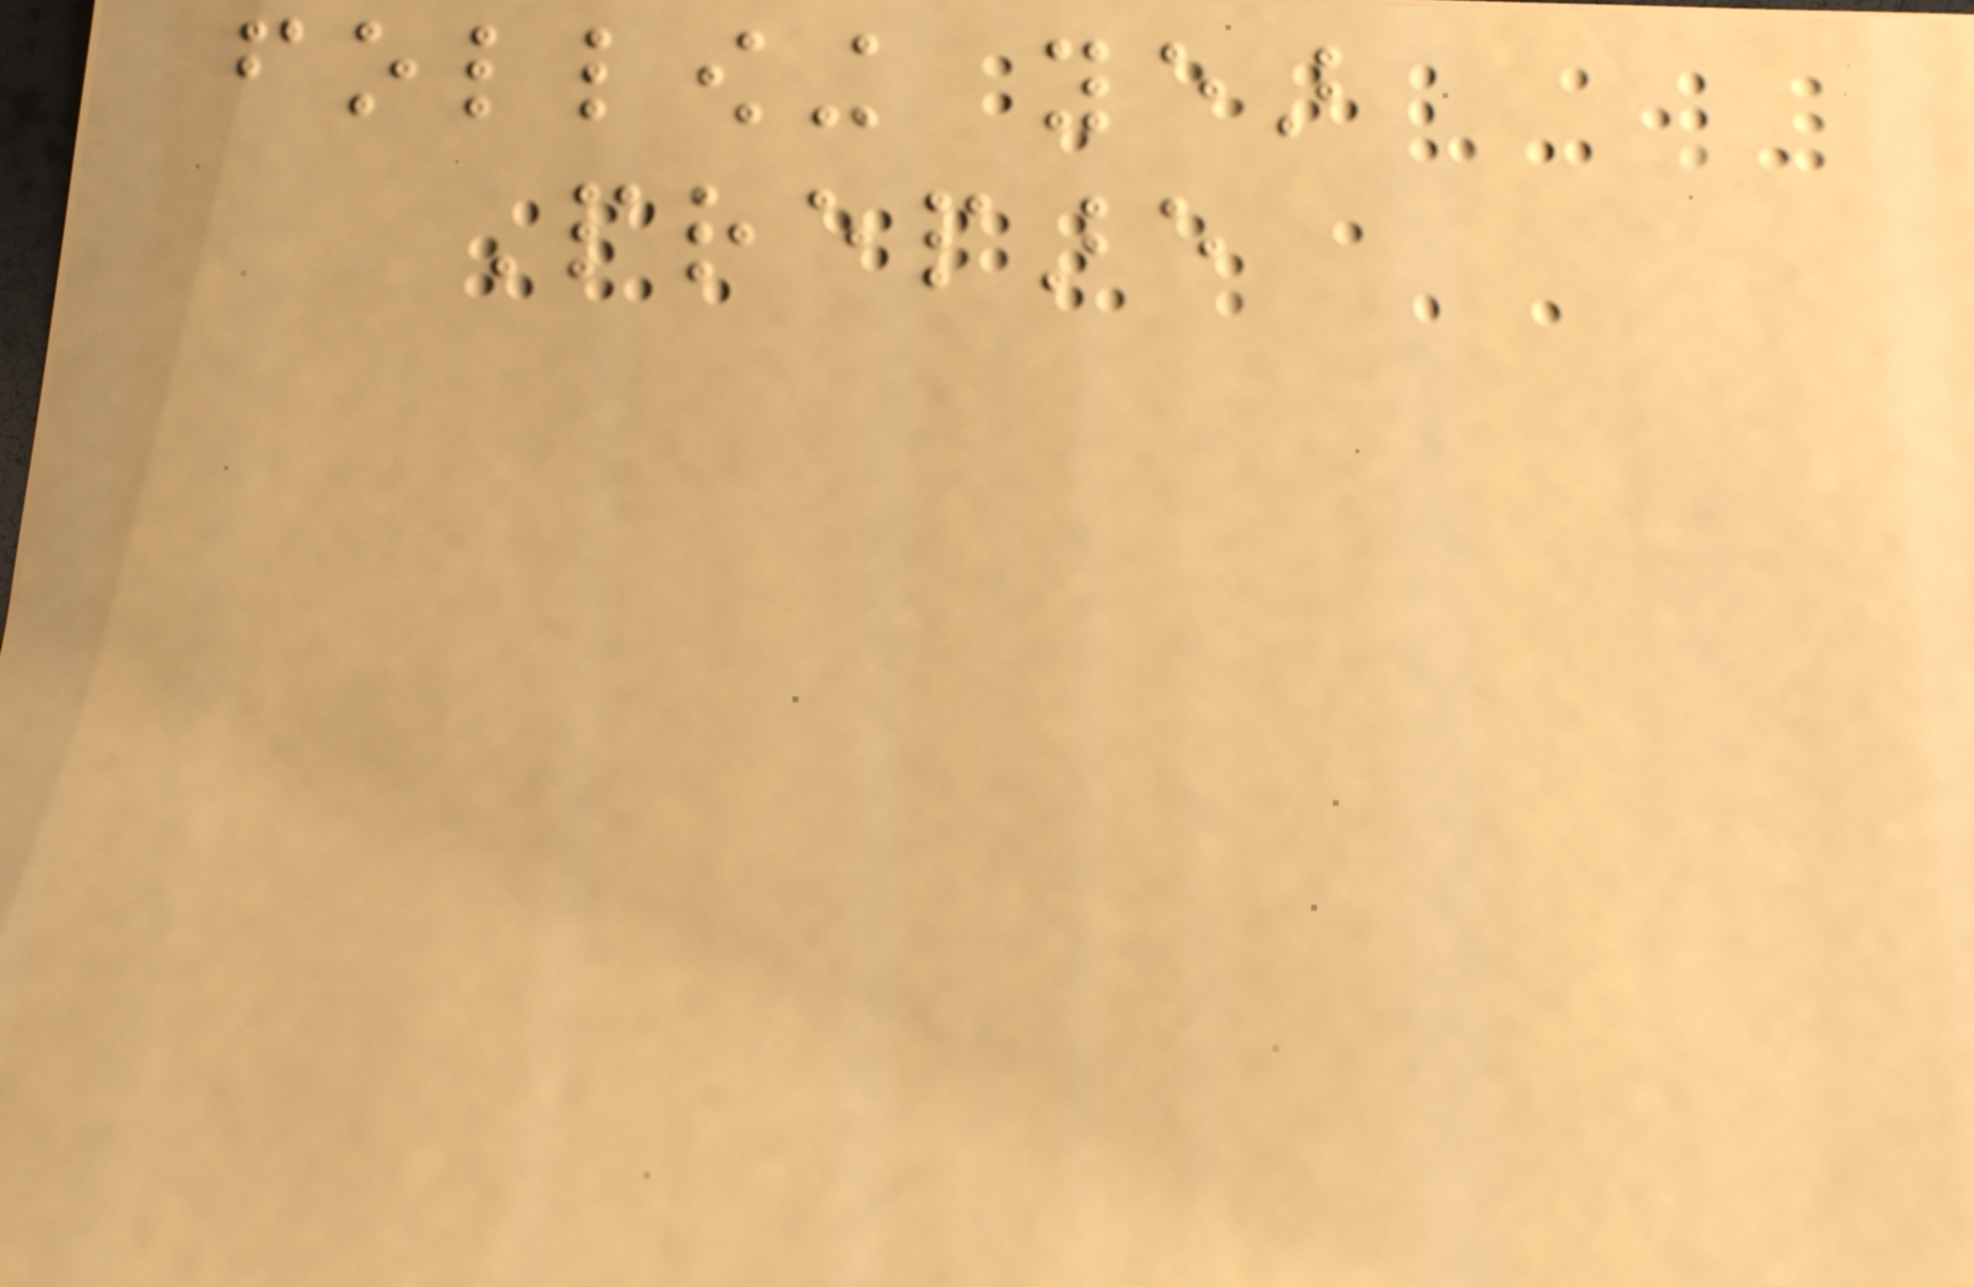following year
Prepare
